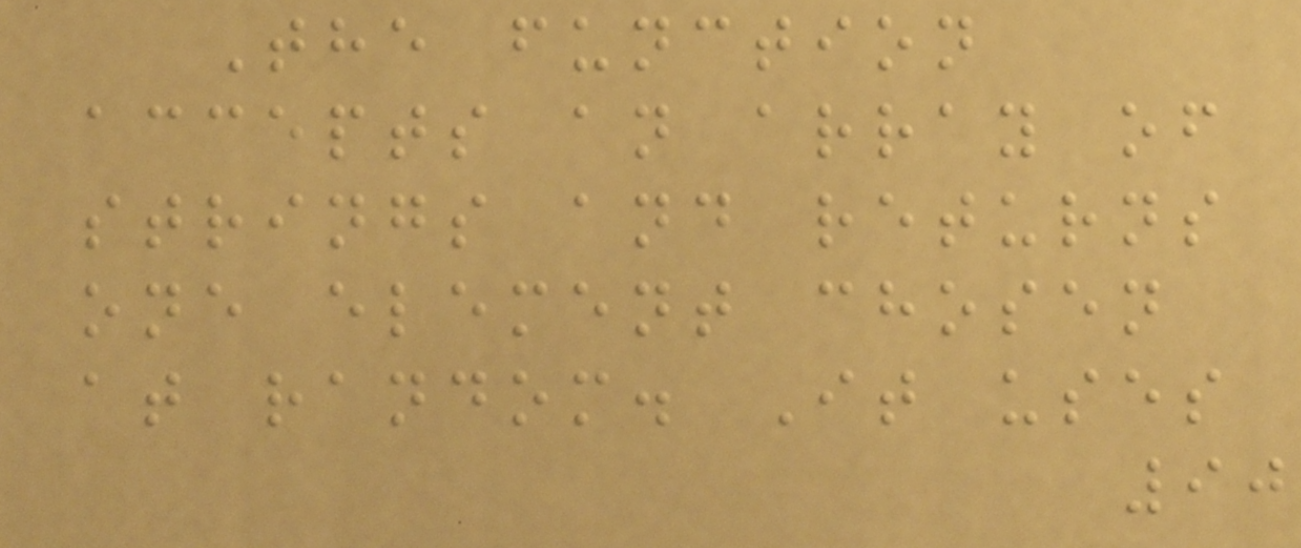The function
accepts an array of
strings and returns
one element chosen
at random. It uses
90
